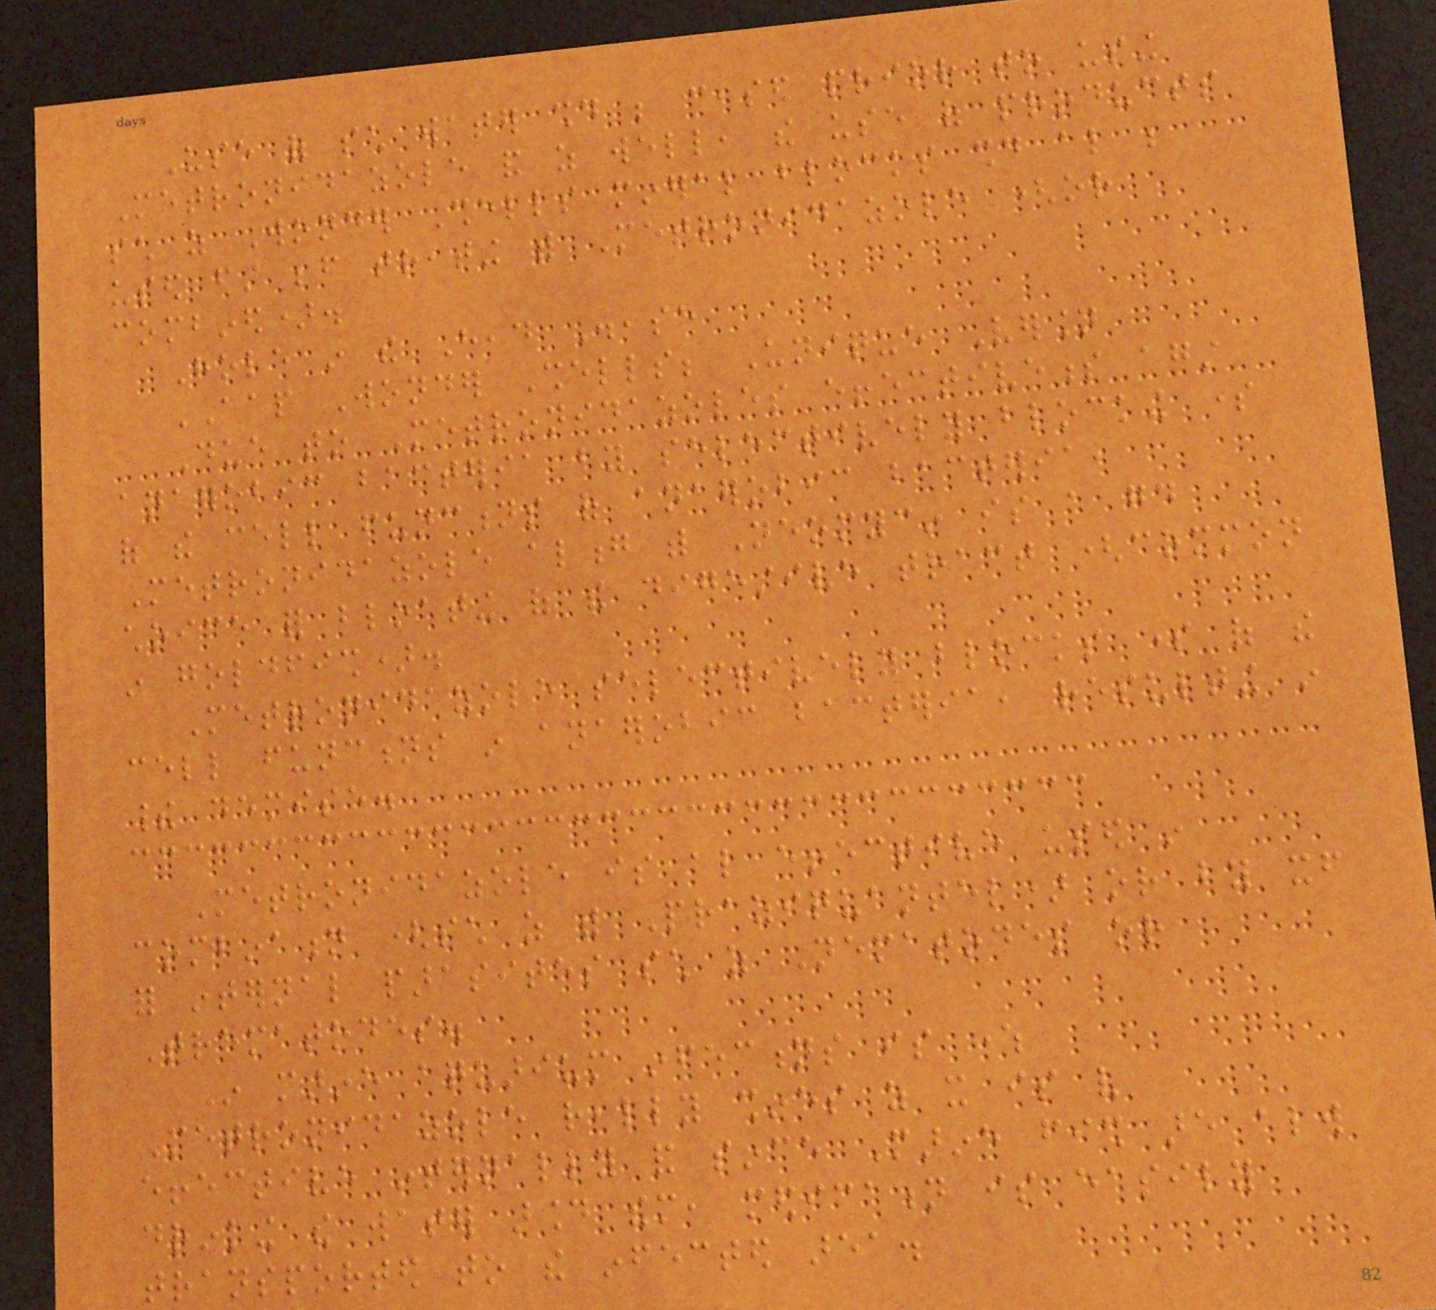Use of such water should be ceased prior to using
Metronidazole and as well, the use of products
such as Wonder Shells mineral blocks should also be
used first before treating with Metronidazole (or
combined).
Hole in the Head Disease
AAP Wonder Shells; Unique Version
Due to Metronidazoles effectiveness against
anaerobic bacteria by selectively blocking some
of the cell functions of anaerobic bacteria,
Metronidazole along with Neomycin is a good
choice for bloating of the digestive tract (common
in goldfish).
Metronidazole selectively blocks some of the
cell functions in anaerobic bacteria, resulting in
their demise.
Metronidazole is also effective used in
combination (such as with Praziquantel) or by itself
for internal parasites such as Nematodes or
Trematodes.
In marine aquarium infections is where
Metronidazole really shines as it is very
effective internally and since Marine fish are always
drinking the water around them, medication is easily
transported to the infected area.
